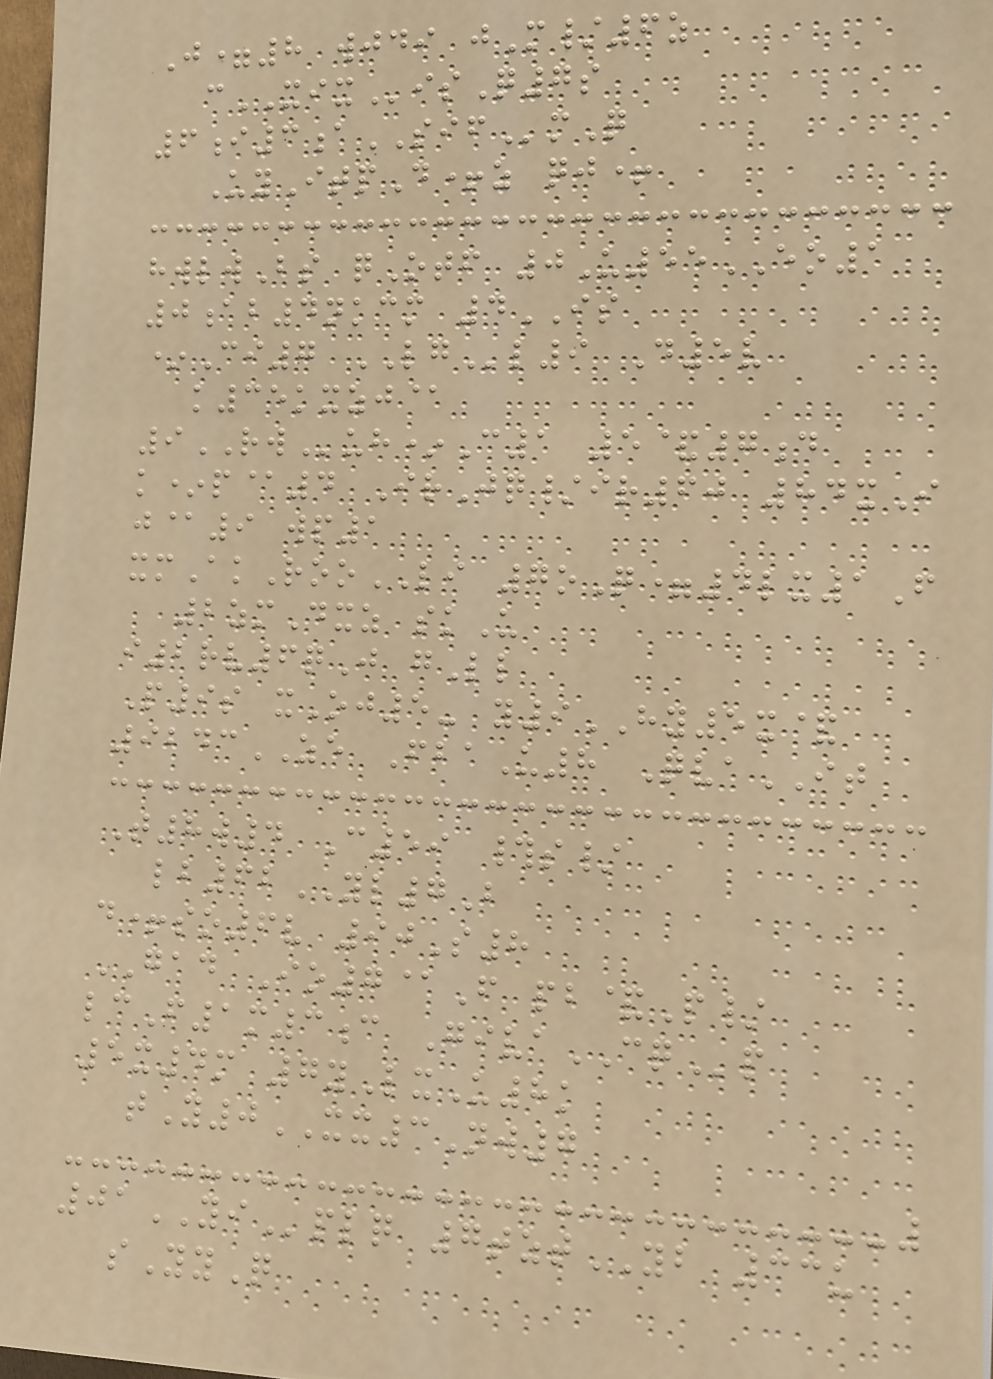J=8 wjdi jM/6z
cXIXisQ7s
6i3aSIFmQ
UyItpD+z qj+
hwlwBs qOtf 0U55EO1
0ab4nkcm 4IS
*Ci7 LGl9 D5v
k35kxzj@
9RWuh*C1 5&7d
k*p@4 IrJq/ir60 84xI
j@9 wp1
xmAkRooLI 7oQ=4lx1F
2zmDxz skU
i2rv6qJ gLl
P9s xOj5- y9HY5x&
9243ZE FbaU8 QvaIT
T8w4 C59 #s/
lb62YL7B
d+so6v 90S8
GAD Io7@F pb&P/
lcF1m3c GivaCQp
5x4m 7yLxU8k
tY0XX3Nw7
01YIplq 7tztYB 33u
sYyQ
